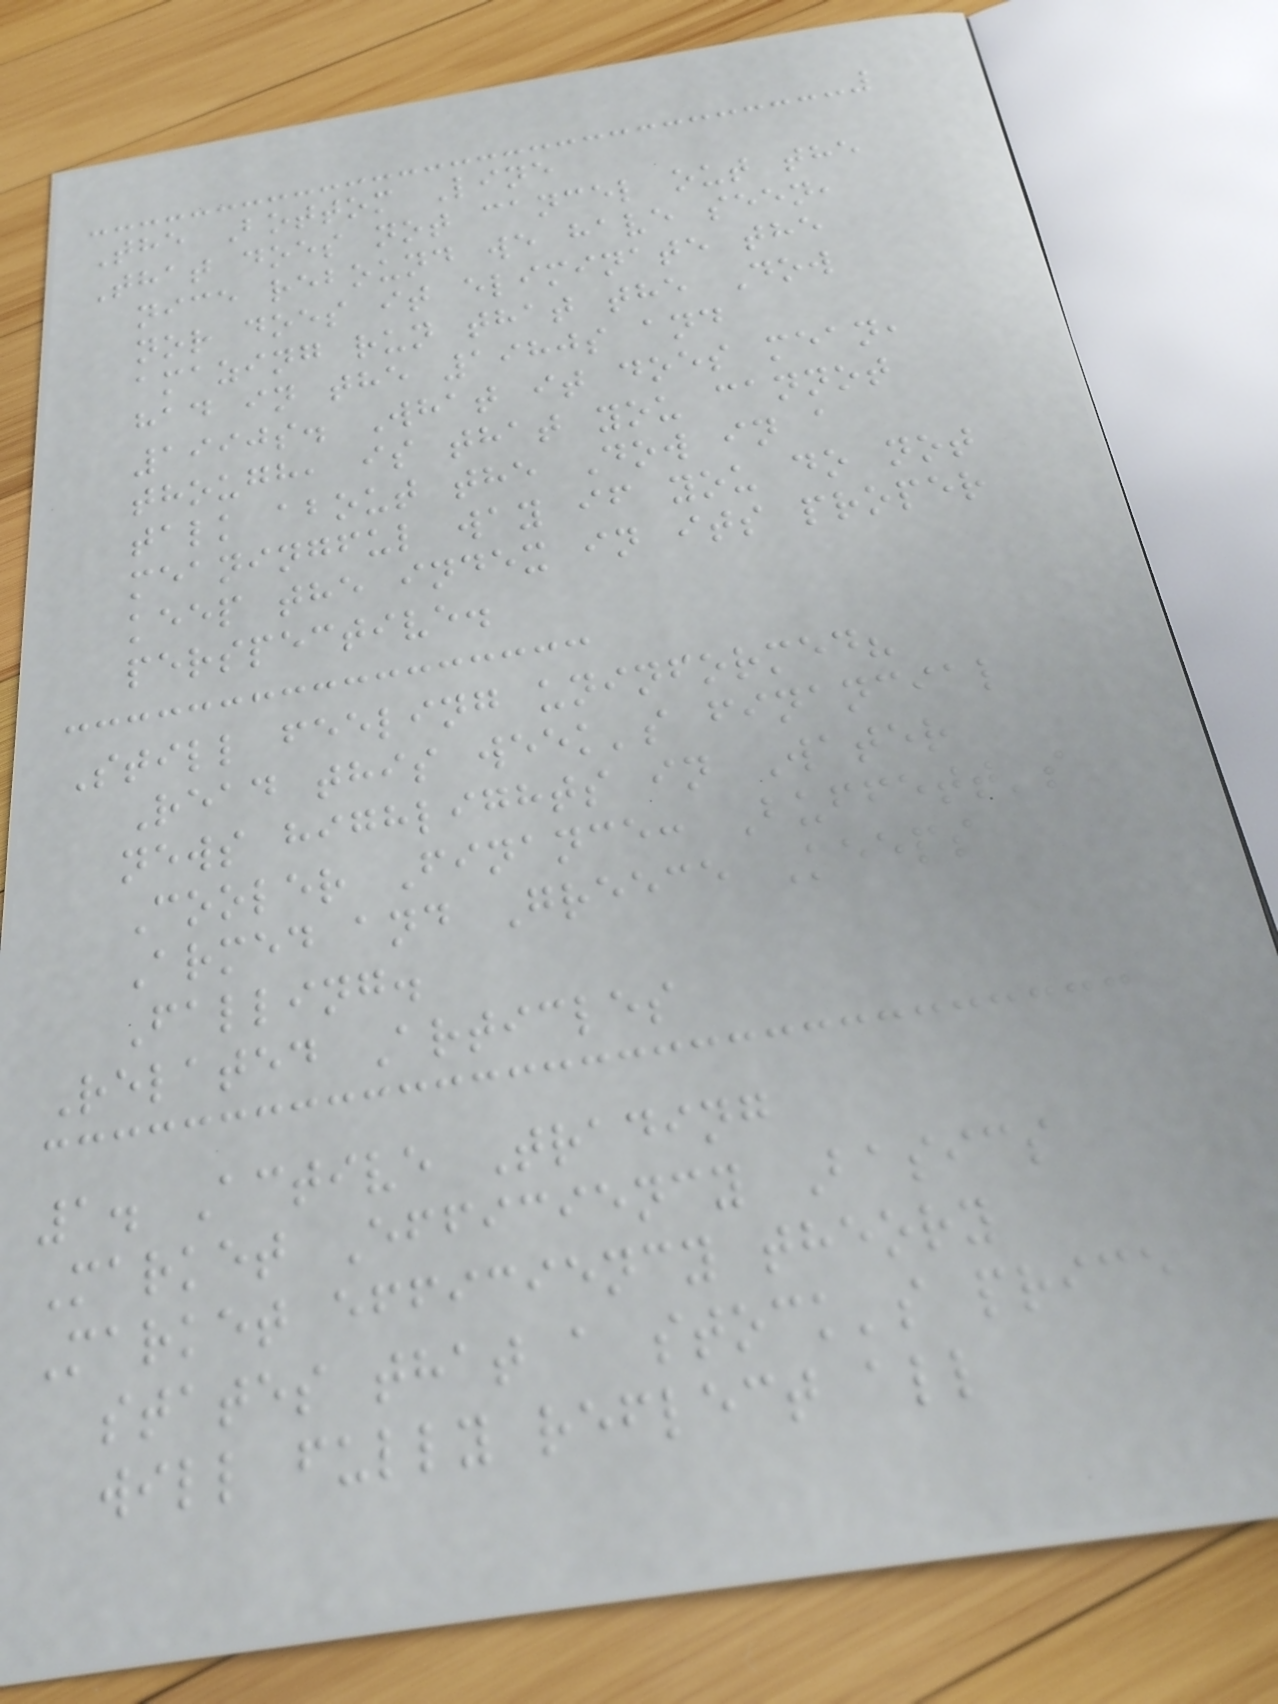The Bottom Line
That does not cancel out the
nice rebound we have seen,
nor does it eliminate the
amazing run that the Dow
had in the 1980s and
1990s. What it does mean,
though, is that you cannot
talk about the Dow in a
meaningful way if you do not
keep the index in its proper
perspective.
Still feeling uninformed?
Read this week's financial
news highlights in Water
Cooler Finance: Buffett's
Armed and Greece Keeps
Falling.
Related Articles
1. Active Trading
Market Efficiency Basics
Market efficiency theory
states that a stock's price
will fully reflect all
